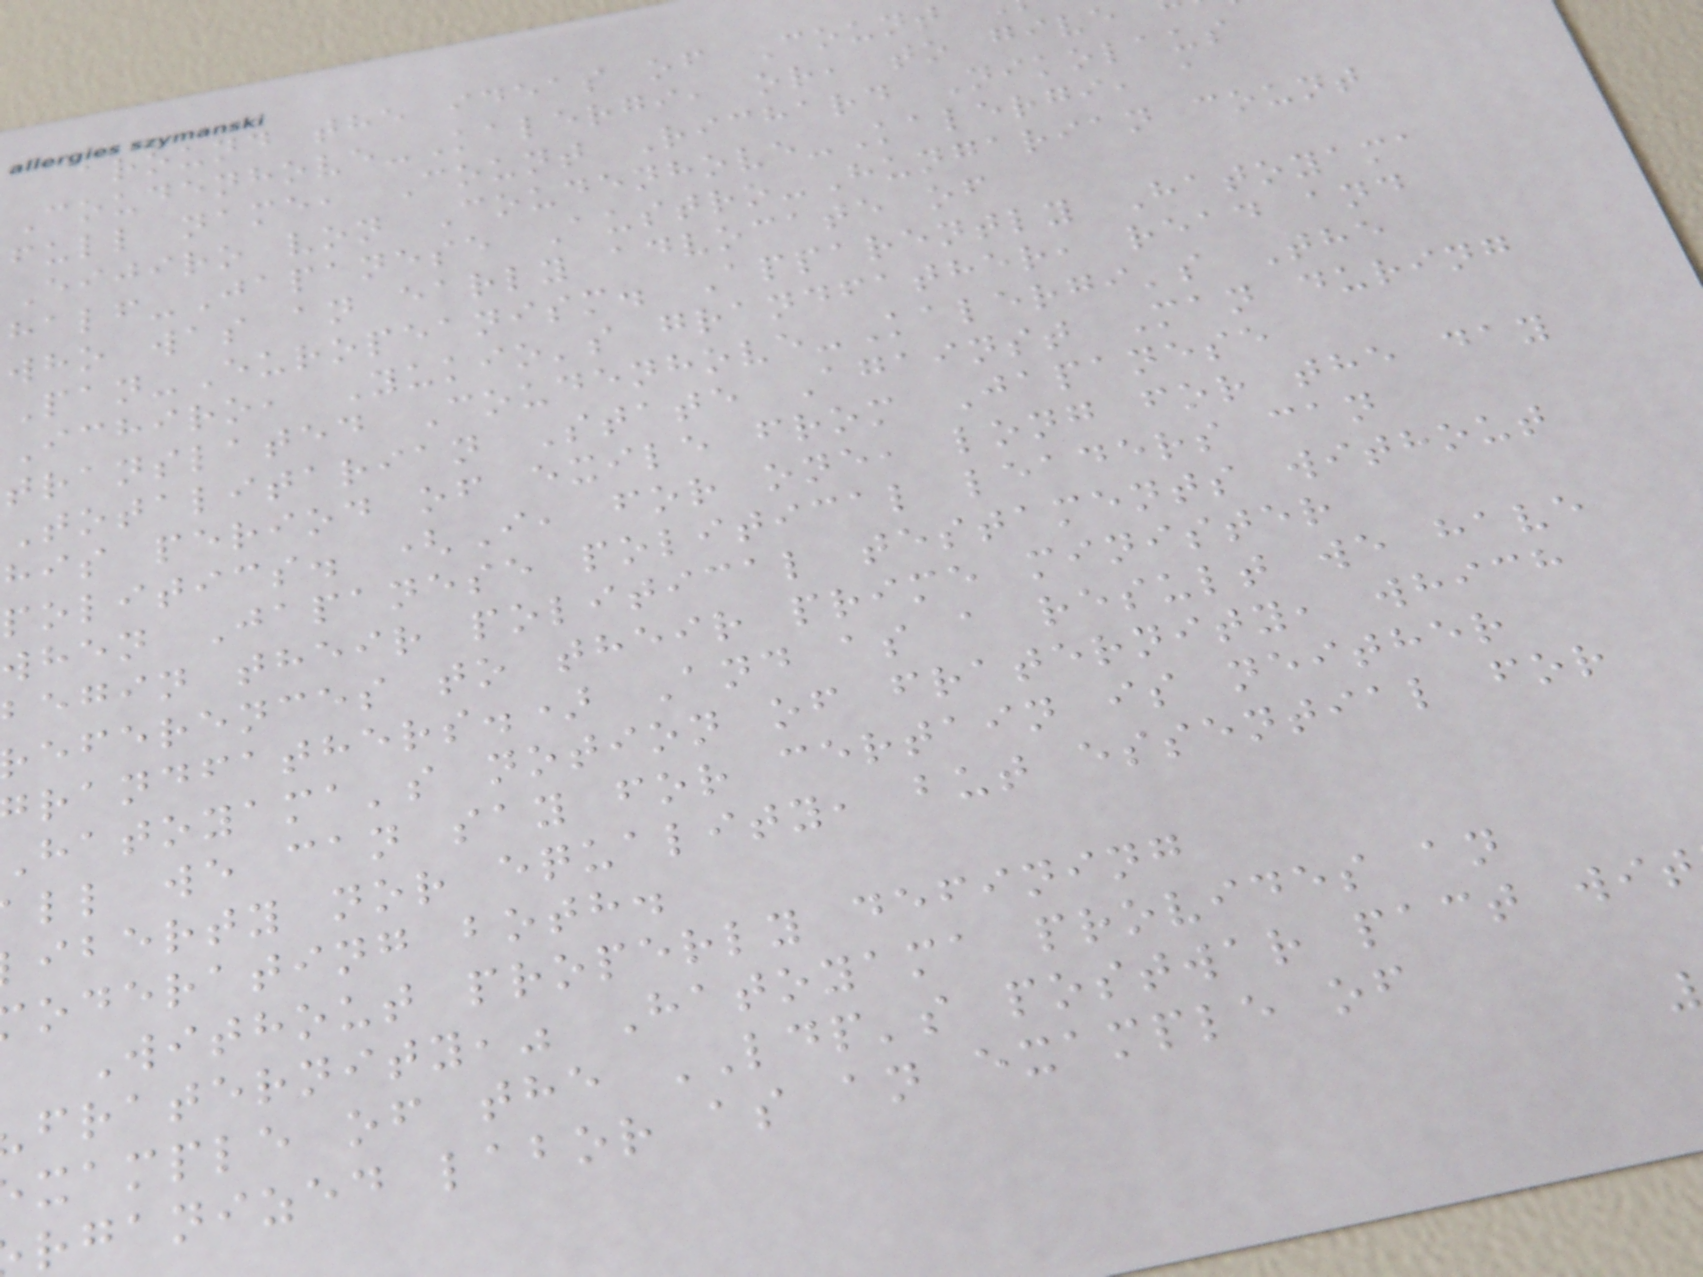around the ideas of Count
Coudenhove-Kalergi, or, to give
full name, Count Richard Nikolaus
Eijiro von Coudenhove-Kalergi, a
half-Japanese Austro-Hungarian count
who was an early advocate of
Pan-Europeanism. Apparently Hatoyama
Ichiro, Yukio's grandfather, read and
translated Coudenhove-Kalergi's The
Totalitarian State Against Man during
his period of exile from Japanese
politics. (I, for one, long for the day
when Japanese political leaders can
begin their political testaments without
eferences to their prime minister
randfathers.) And as a result we have
hatoyama's notion of fraternity, which
ll we can say for certain is neither
iberty nor equality, but essential for
oderating both.
Without properly defining
fraternity," Hatoyama provides an
xample of the LDP's postwar pact wit
rganized labor as an example of
